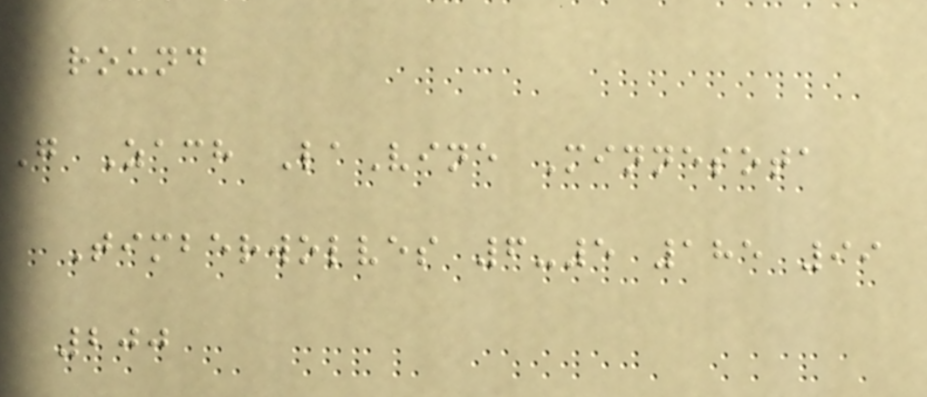round
G Zach LaVine Minnesota
Timberwolves 6-5 185 99
200
